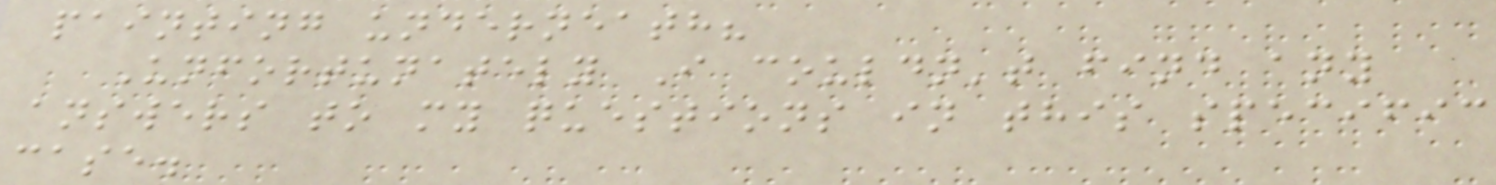painting underneath?
Unfortunately I couldn't find any
answers to my questions in this specific
case.
